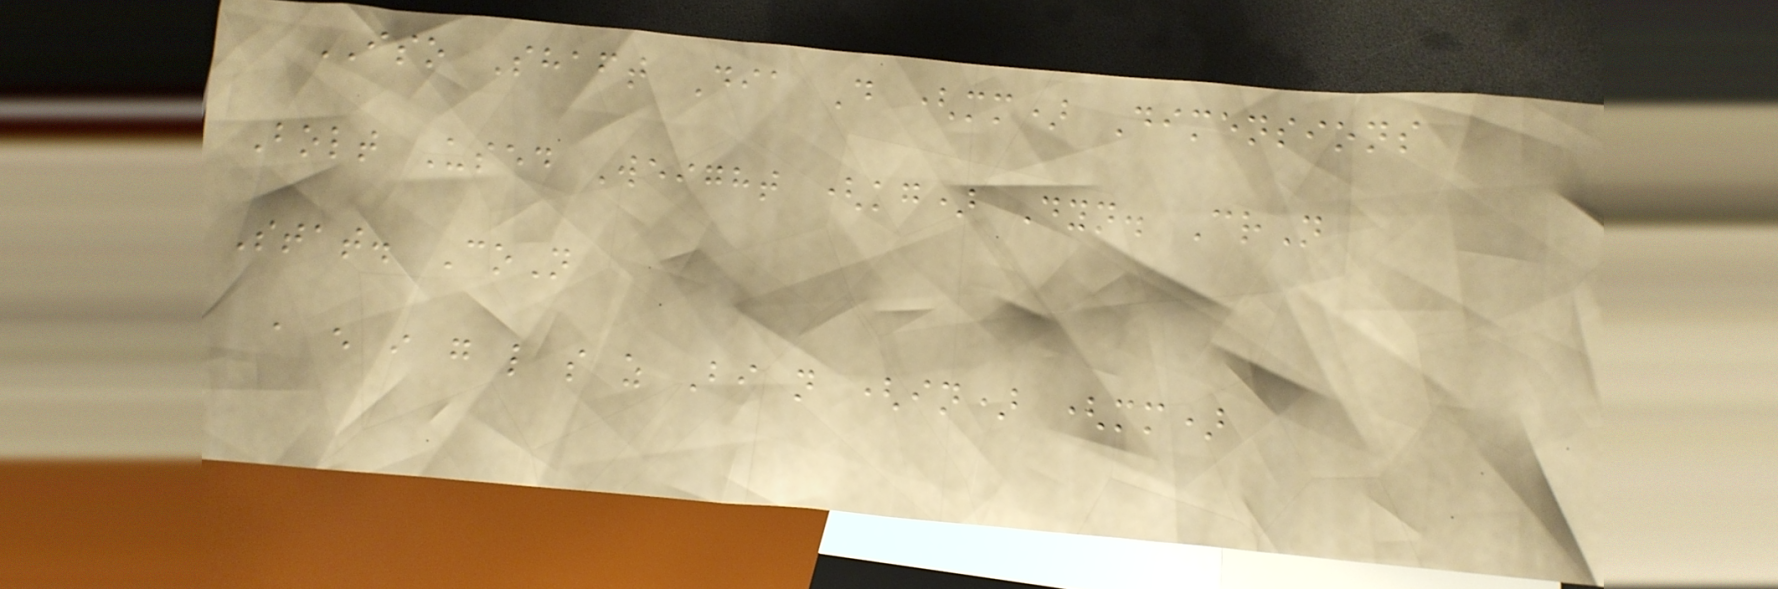ISO Shaft Dia D (mm) Dimensions
Bolt Used Weight (kg) Dyn. CrN
Stat. CoN
a e i g l s z Bi n (in) (mm)
